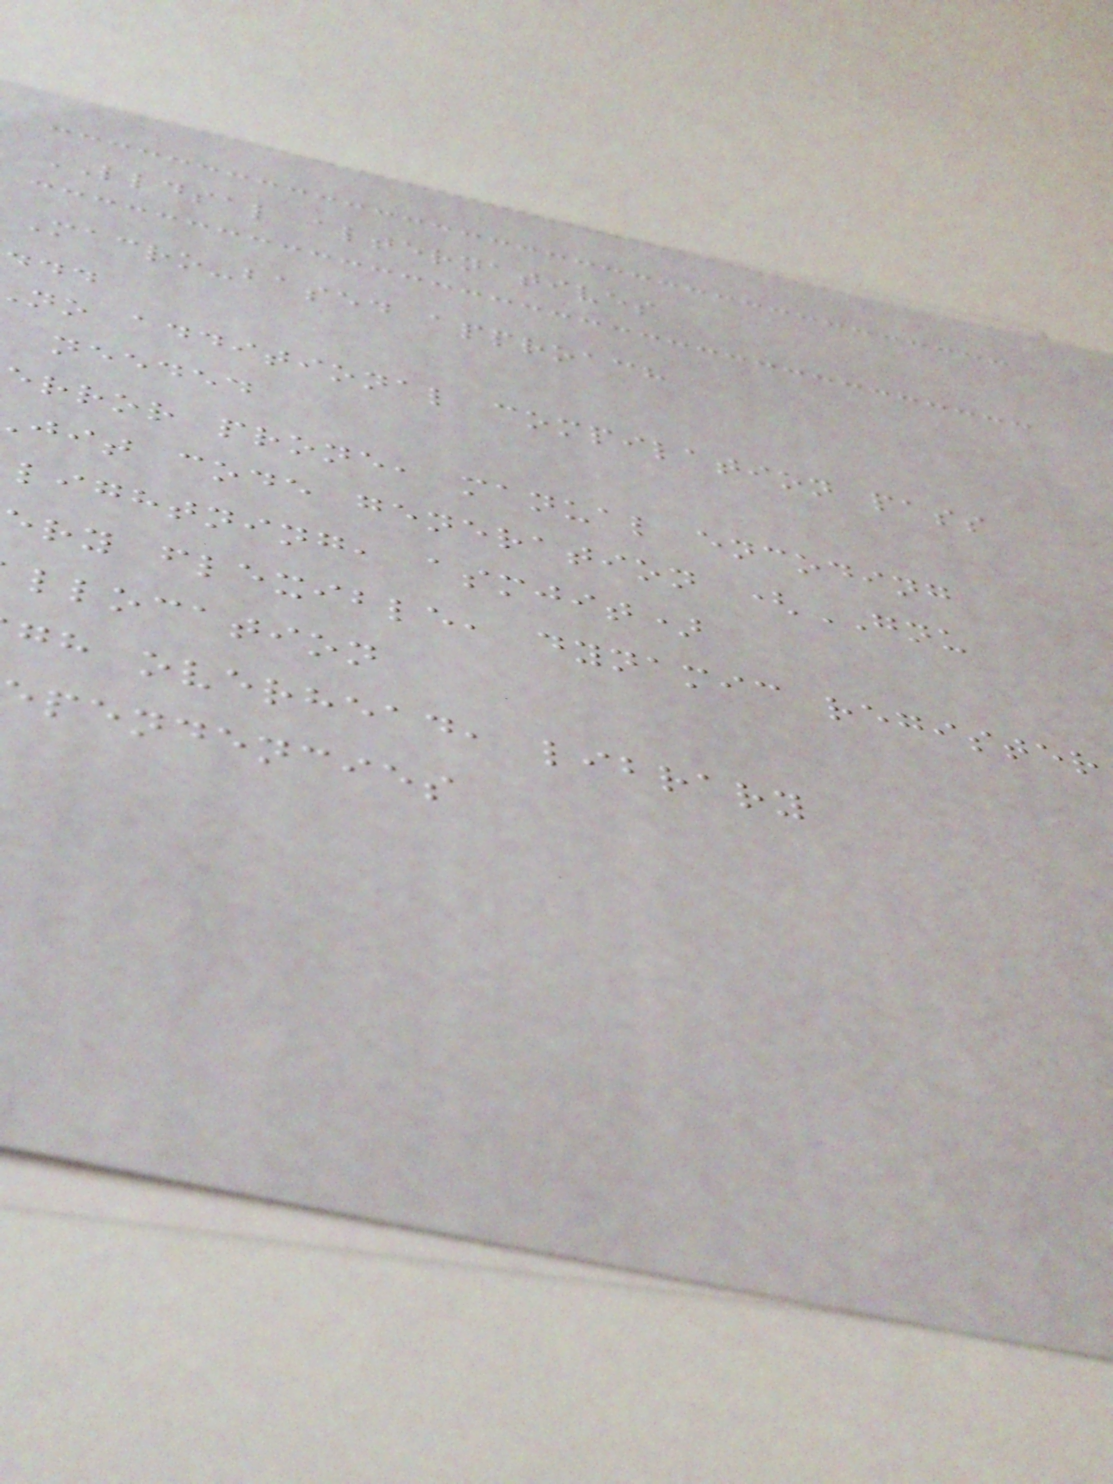LLDSAL alternatives
Macro-based approach
...
no additional compilation pass
needed
error prone, manual encoding
jit code generation (GNU
lightning, asmjit)
ery flexible, dynamic register
llocation
gh overhead, library
ependencies
